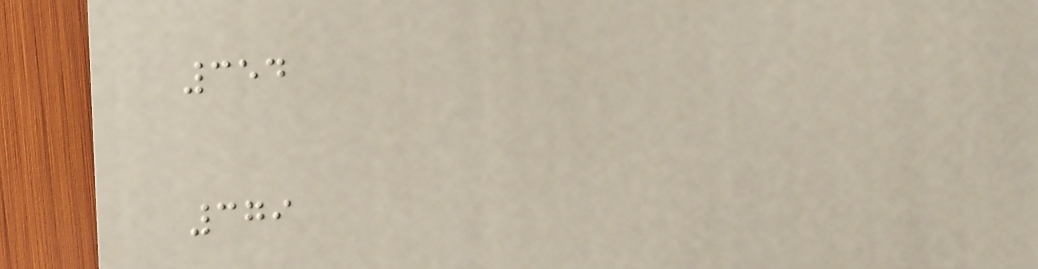354
379
